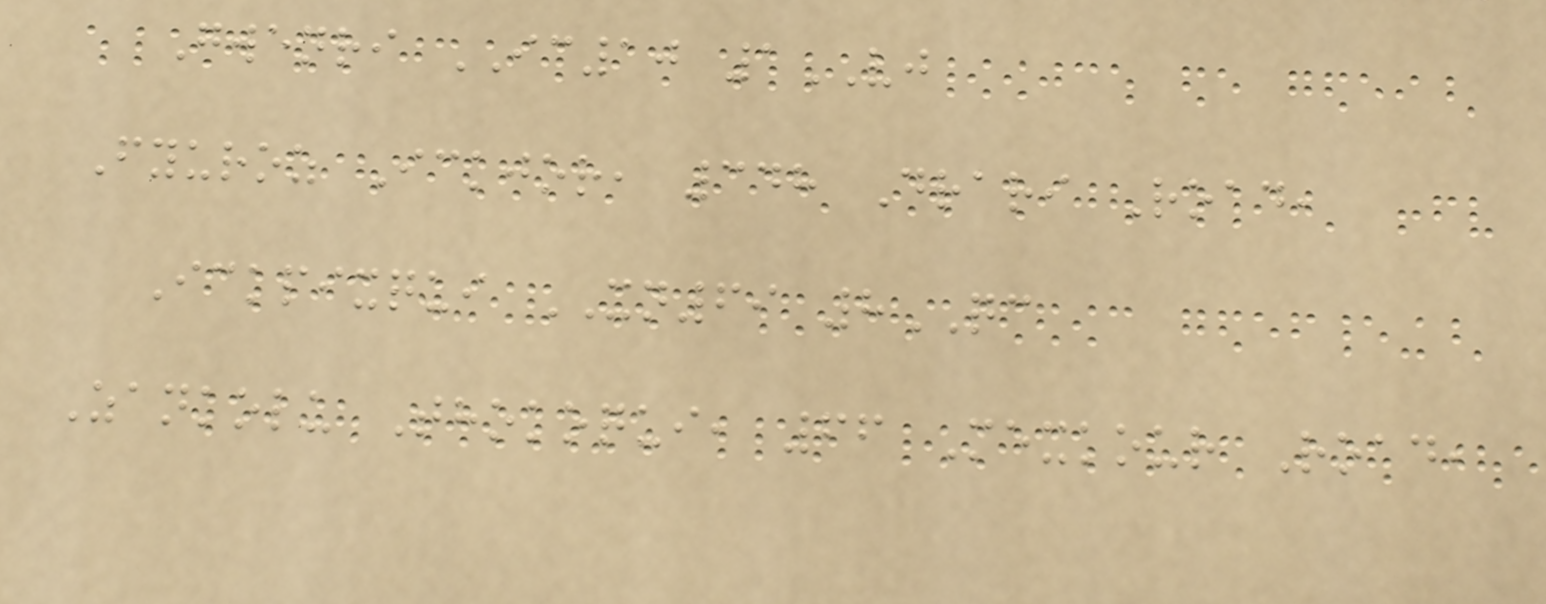Gwenri IC10 1VJ
Fyuroz Ickjor, 348 Drari Road,
Ickpixqui XN69 8QC
Zankolu Thokoqui, 66 Mexkour Road,
